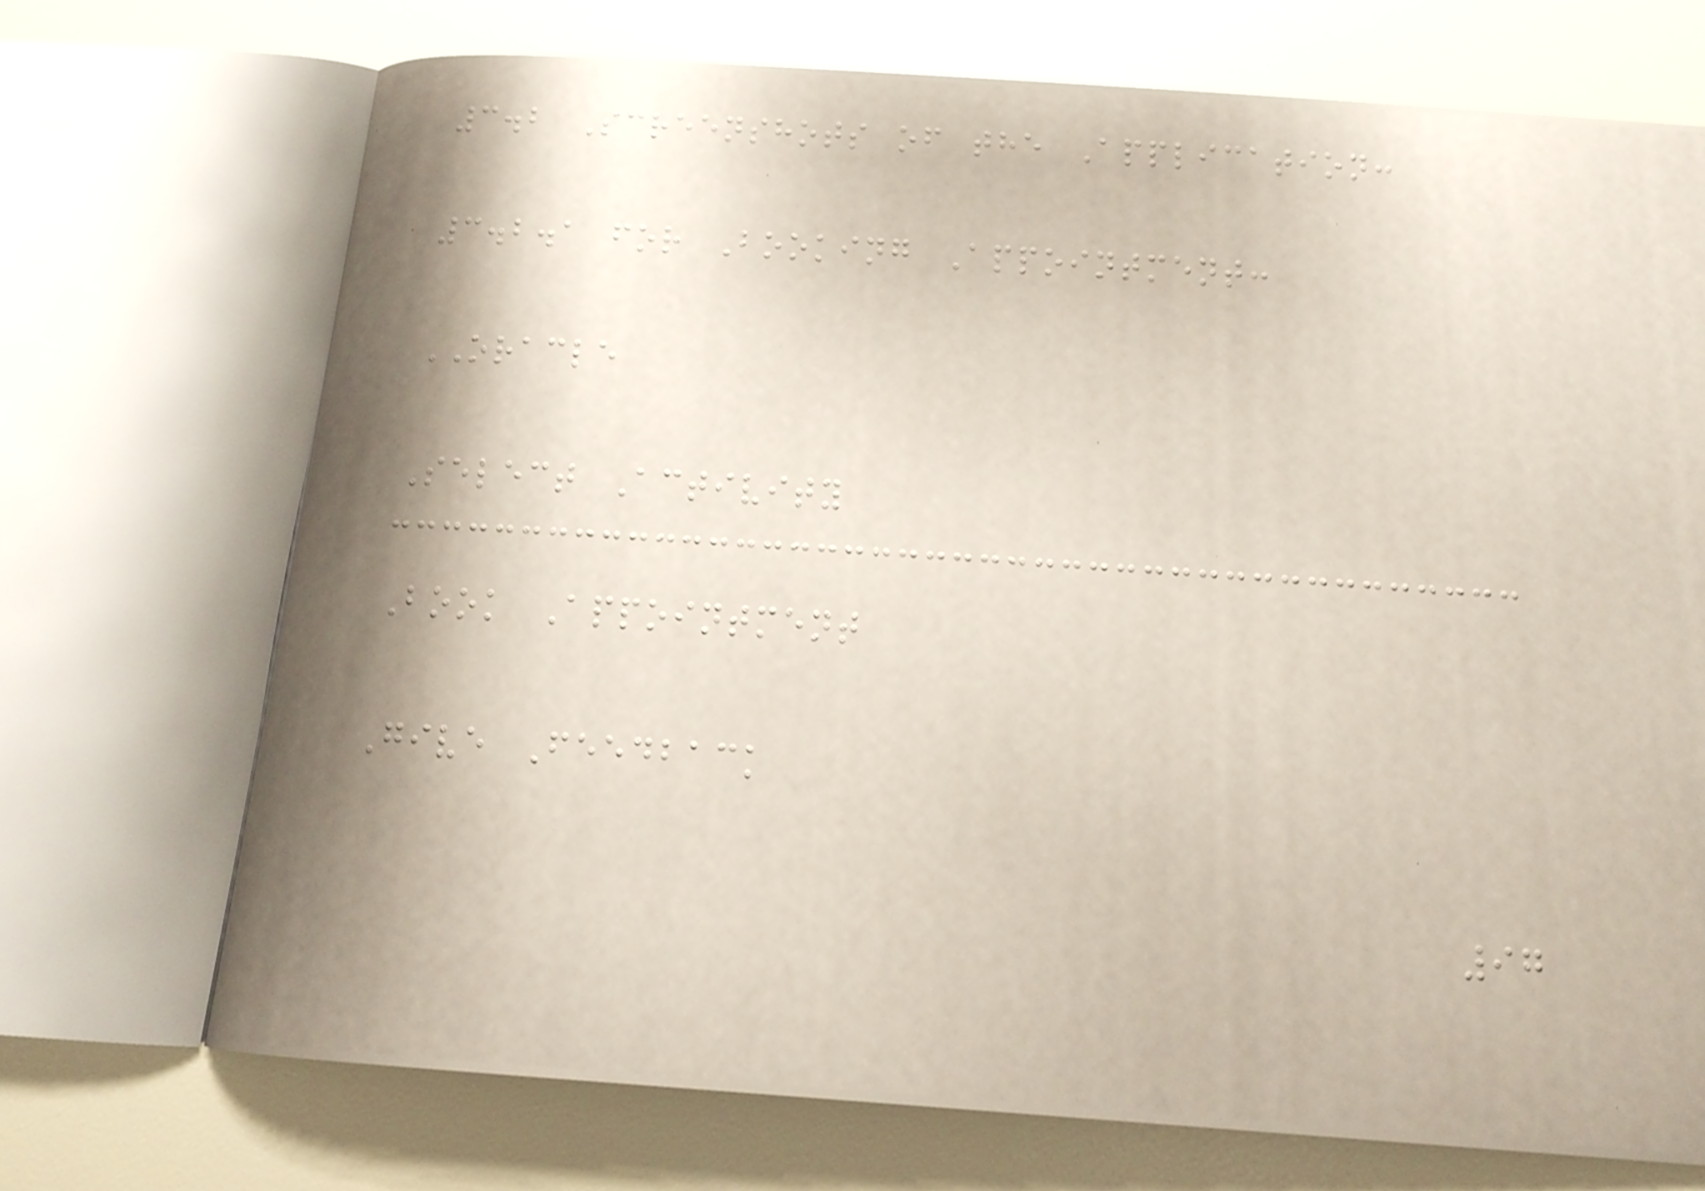3.2 Screenshots of the Application:
3.2.1 for Booking Appointment:
ORACLE
Select Activity
Book Appointment
Give Feedback
97
